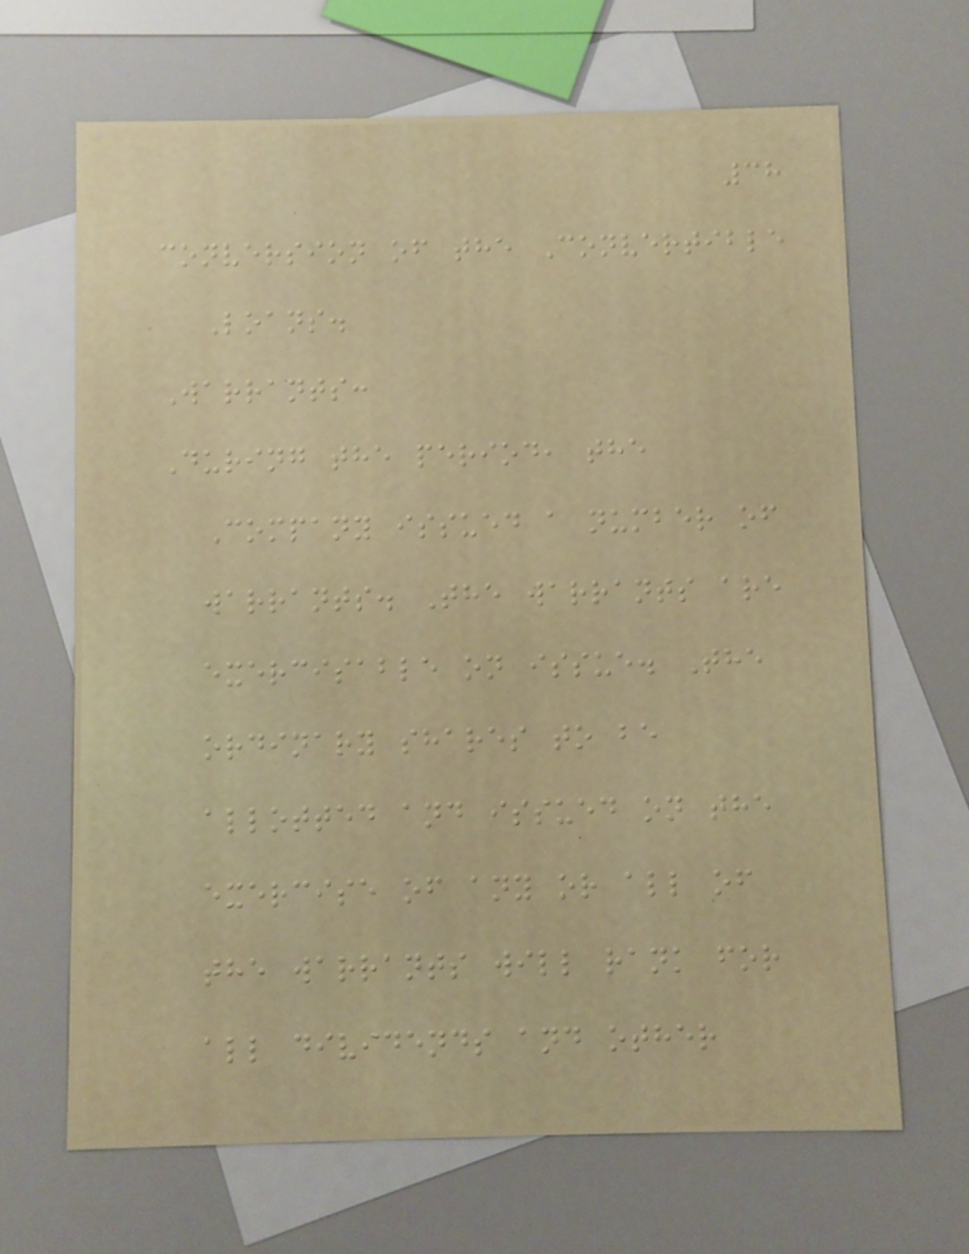38
conversion of the Convertible
Loans.
Warrants:
During the period, the
Company issued a number of
warrants. The warrants are
exercisable on issue. The
ordinary shares to be
allotted and issued on the
exercise of any or all of
the warrants will rank for
all dividends and other
